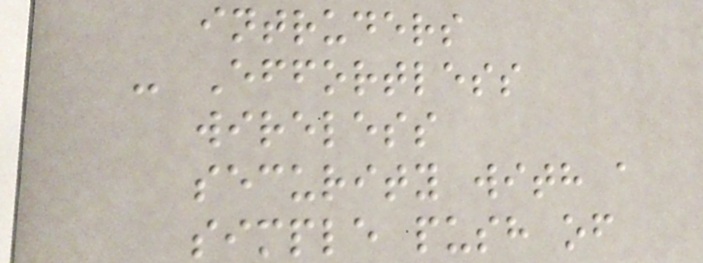intruders
- Effortless
wireless
security with a
simple push of
